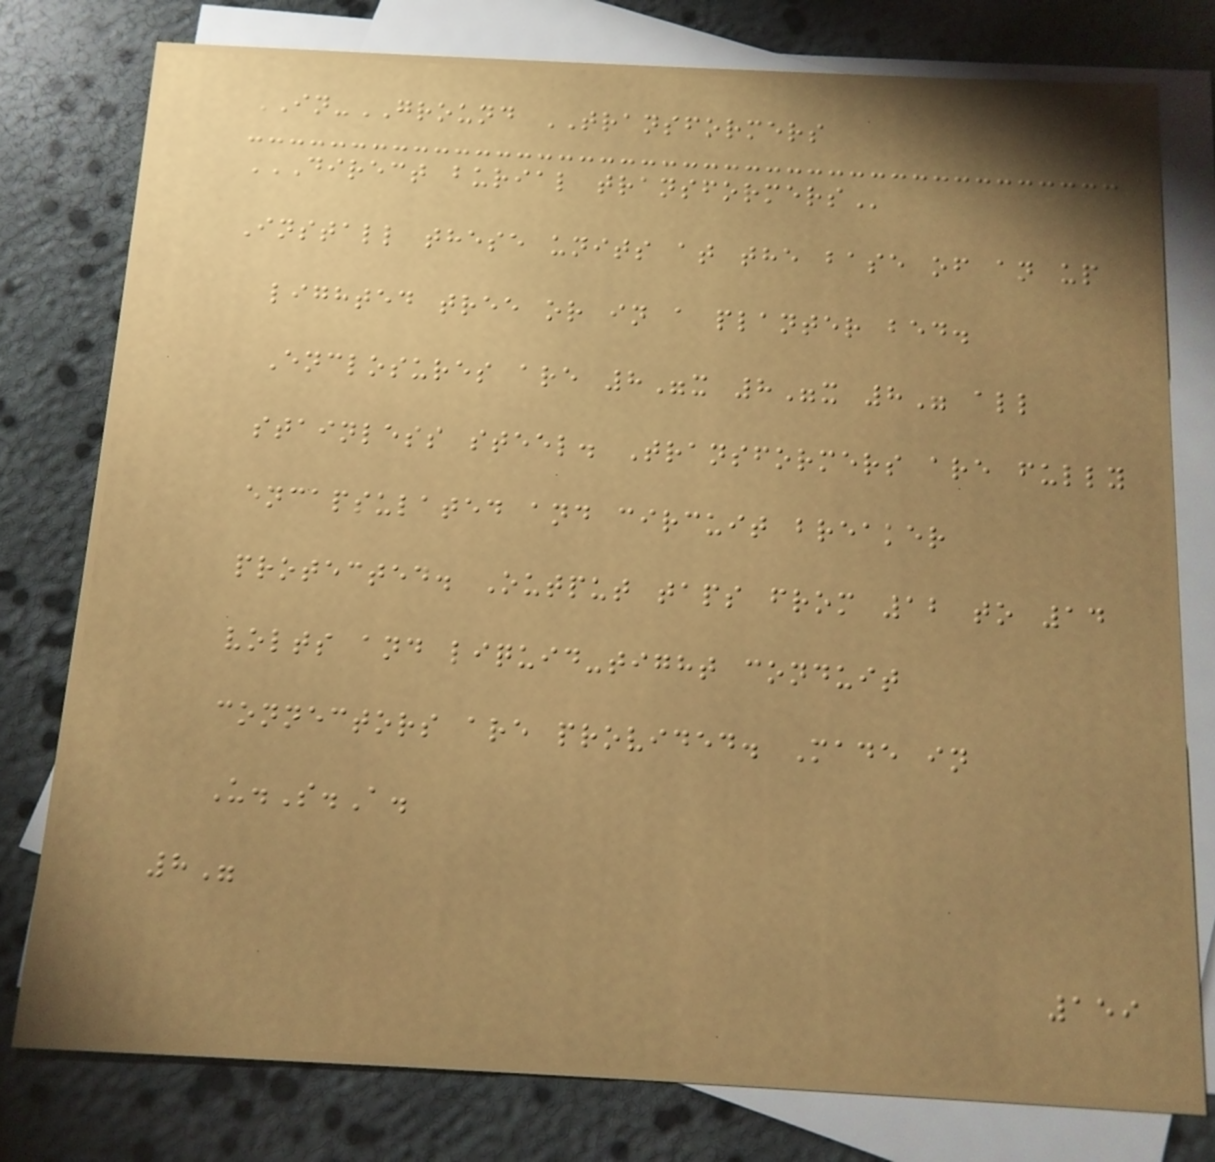IN-GROUND TRANSFORMERS
DIRECT BURIAL TRANSFORMERS
Install these units at the base of an up
lighted tree or in a planter bed.
Enclosures are 8"x 8"x 8" all
stainless steel. Transformers are fully
encapsulated and circuit breaker
protected. Output taps from 12 to 14
volts and liquid-tight conduit
connectors are provided. Made in
U.S.A.
8"
159
